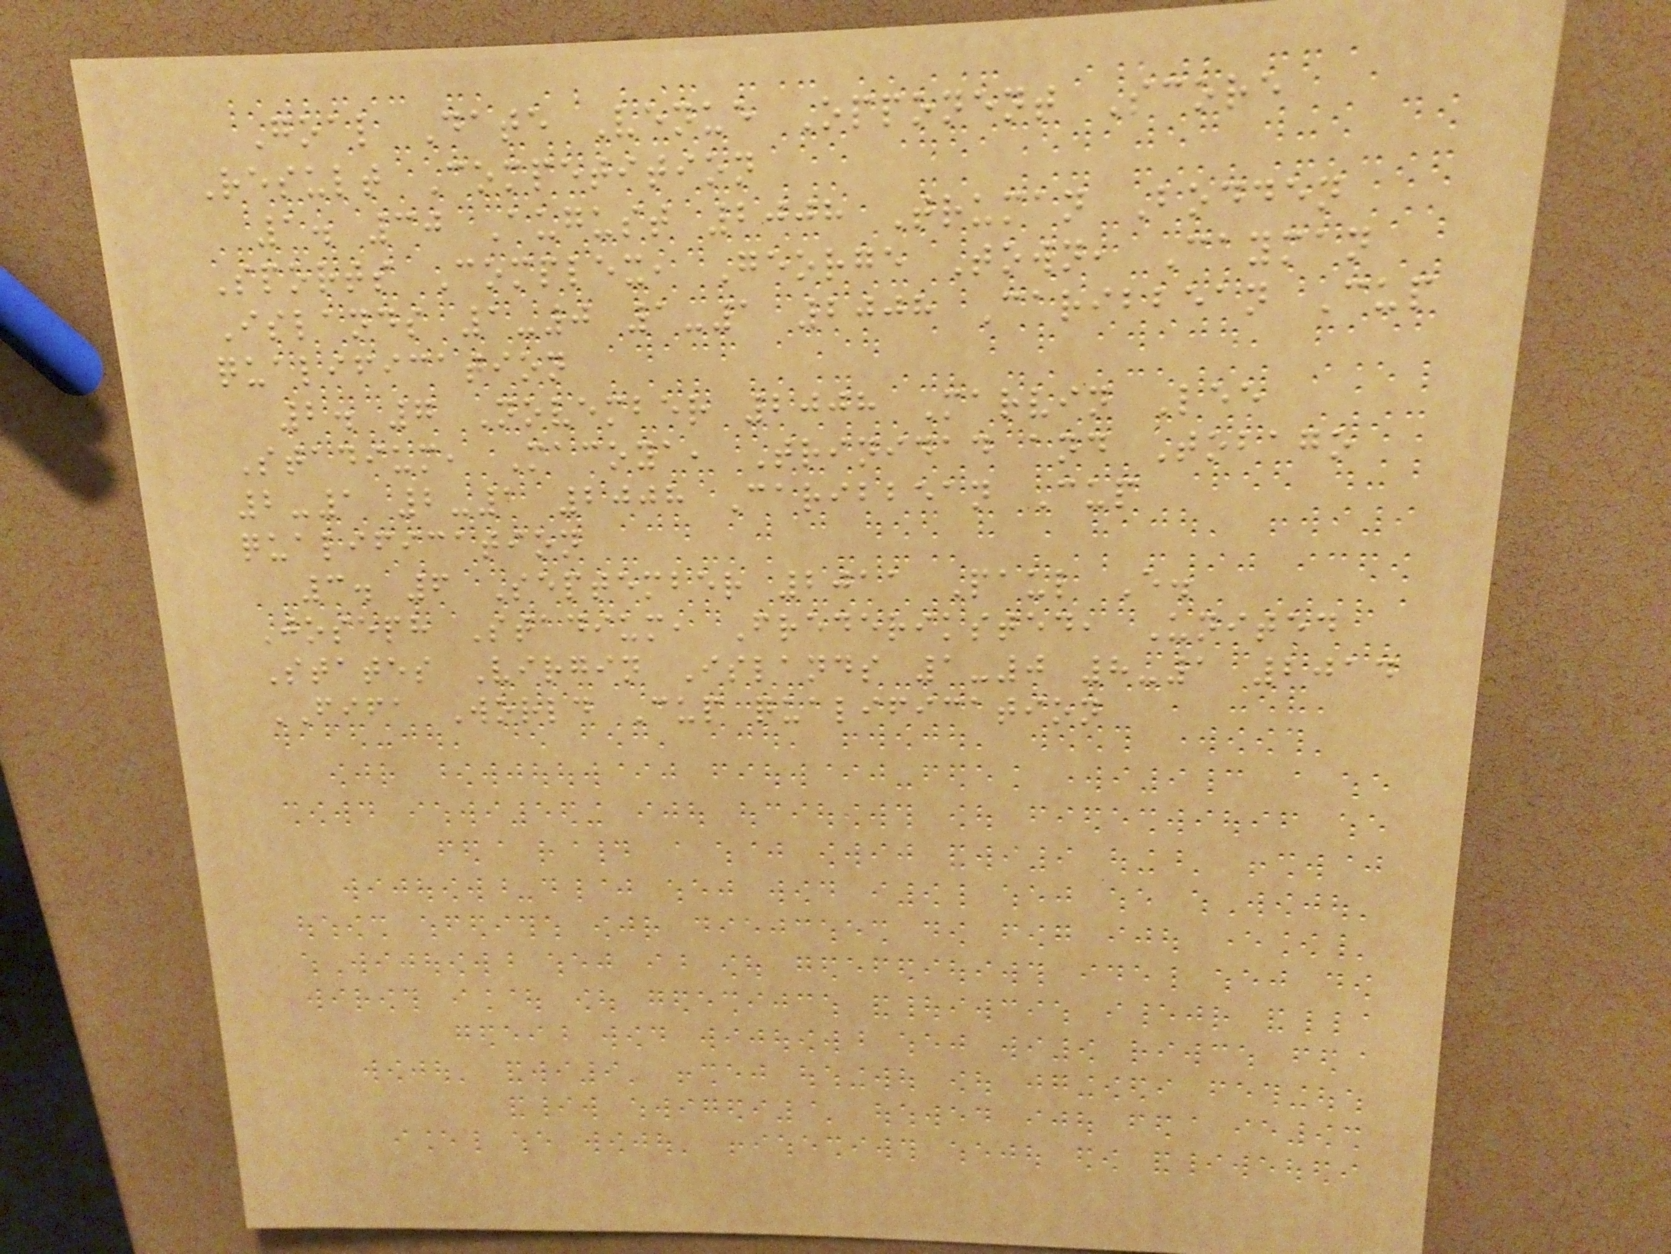Goal Date Venue Opponent Score
Result Competition
1. 30 August 2008 Truman Bodden
Sports Complex, George Town, Cayman
Islands 1-0 1-1 2008 Caribbean Cup
qualification
2. 7 November 2008 Marvin Lee
Stadium, Macoya, Trinidad and Tobago
2-1 2-1 2008 Caribbean Cup
qualification
3. 6 September 2011 Paul E.
Joseph Stadium, Frederiksted, United
States Virgin Islands 1-0 8-1 2014
FIFA World Cup qualification
